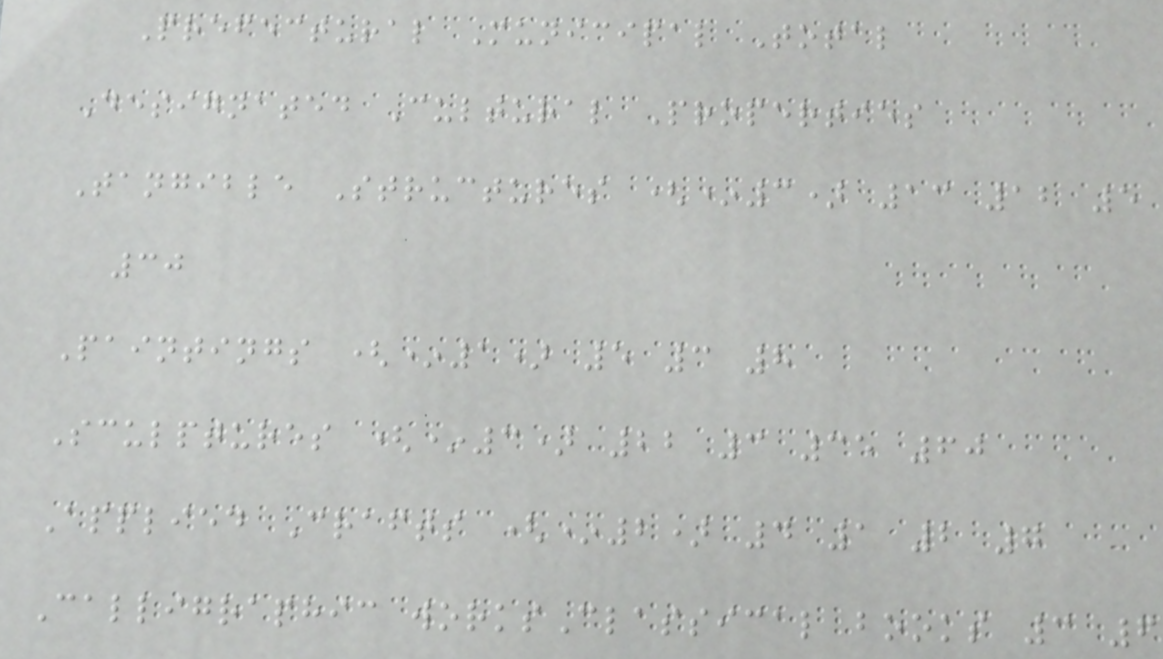Prefectural Municipal Total
Designated Cultural Properties
Tangible Structures (*3) 13 12 5
30
Paintings (*1) 5 3 8
Sculptures (*3) 22 3 35 60
Applied Crafts (*2) 4 1 2 7
Calligraphic worksClassical books 3 6
